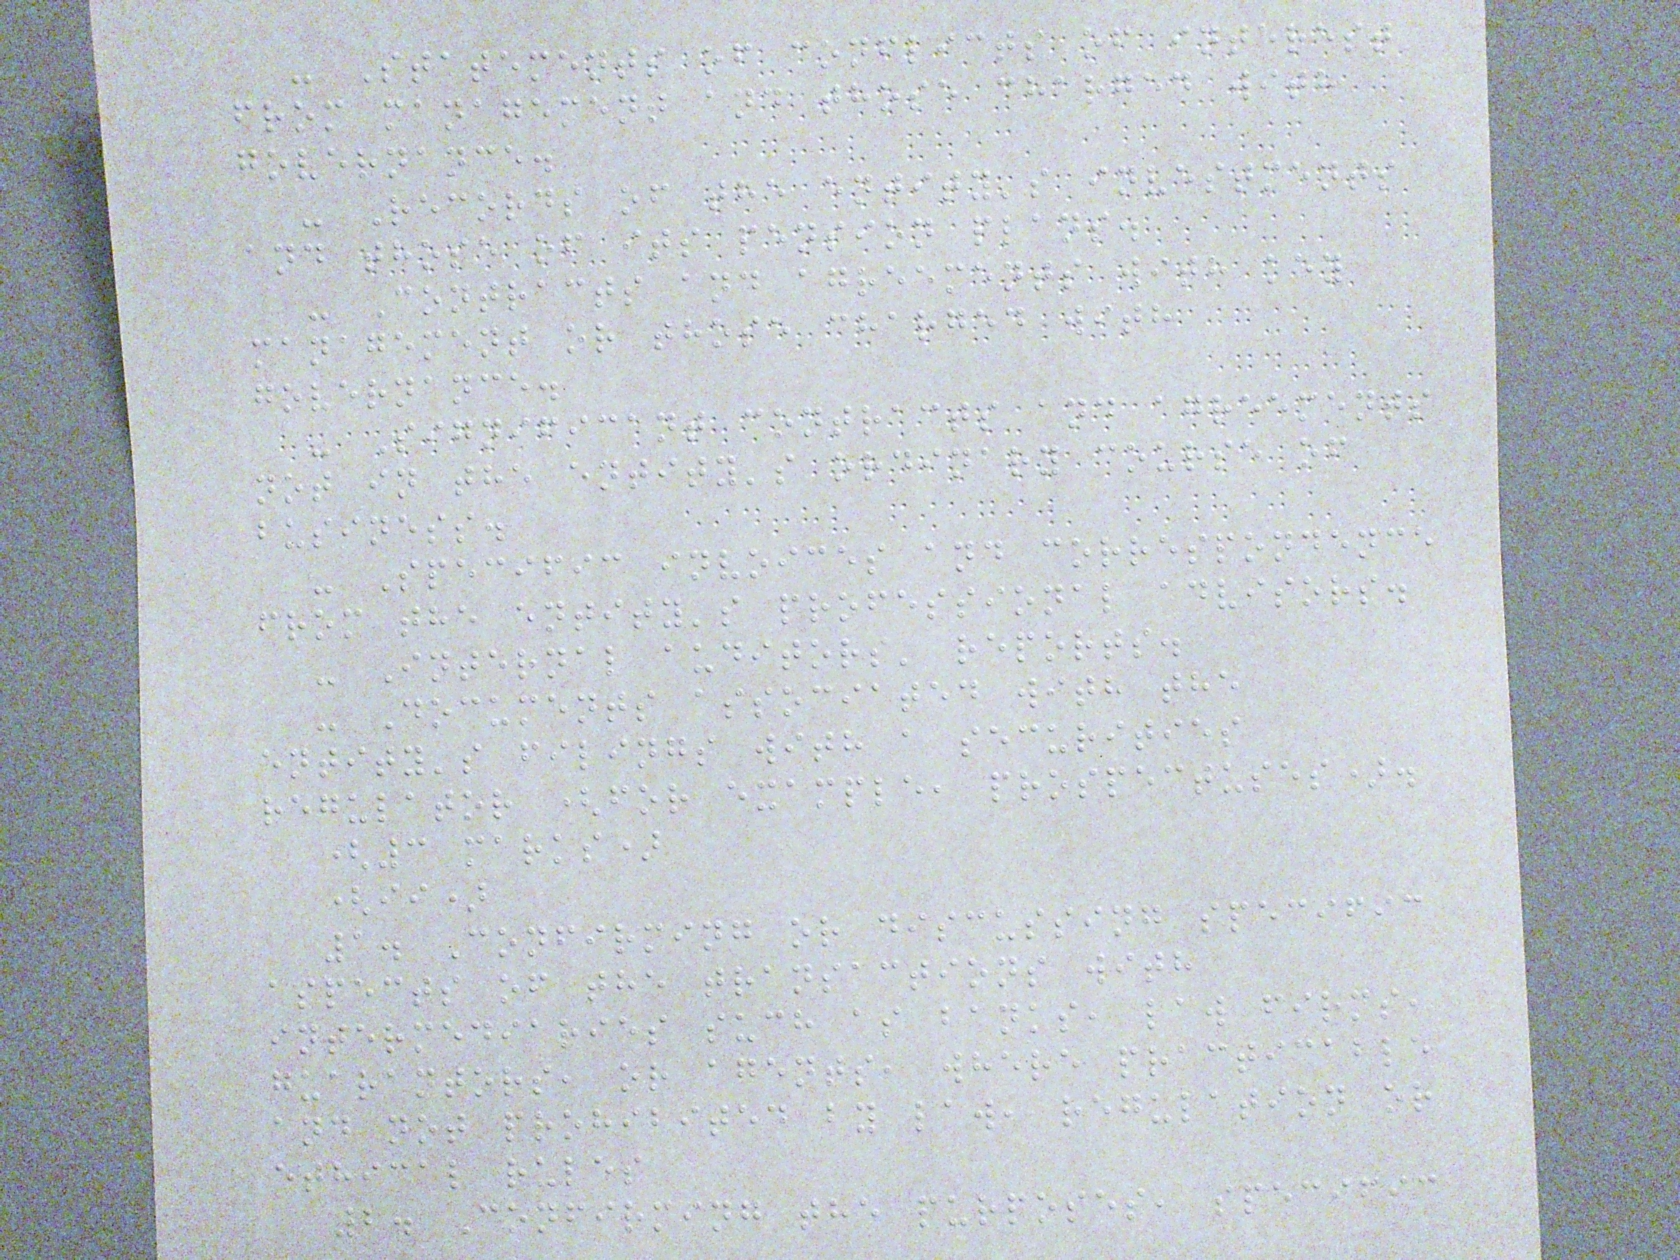- Statements of conflicts of interest
from management and those charged with
governance.
- Records of the entity's investments
and those of its pension plans.
- Contracts and agreements with key
management or those charged with
governance.
- Significant contracts and agreements
not in the entity's ordinary course of
business.
- Specific invoices and correspondence
from the entity's professional advisors.
- Internal auditors' reports.
- Documents associated with the
entity's filings with a securities
regulator (for example, prospectuses).
(3 marks)
(ii)
1. Confirming or discussing specific
aspects of the transactions with
intermediaries such as banks, law firms,
guarantors, or agents, where practicable
and not prohibited by law, regulation or
ethical rules
2. Confirming the purposes, specific
